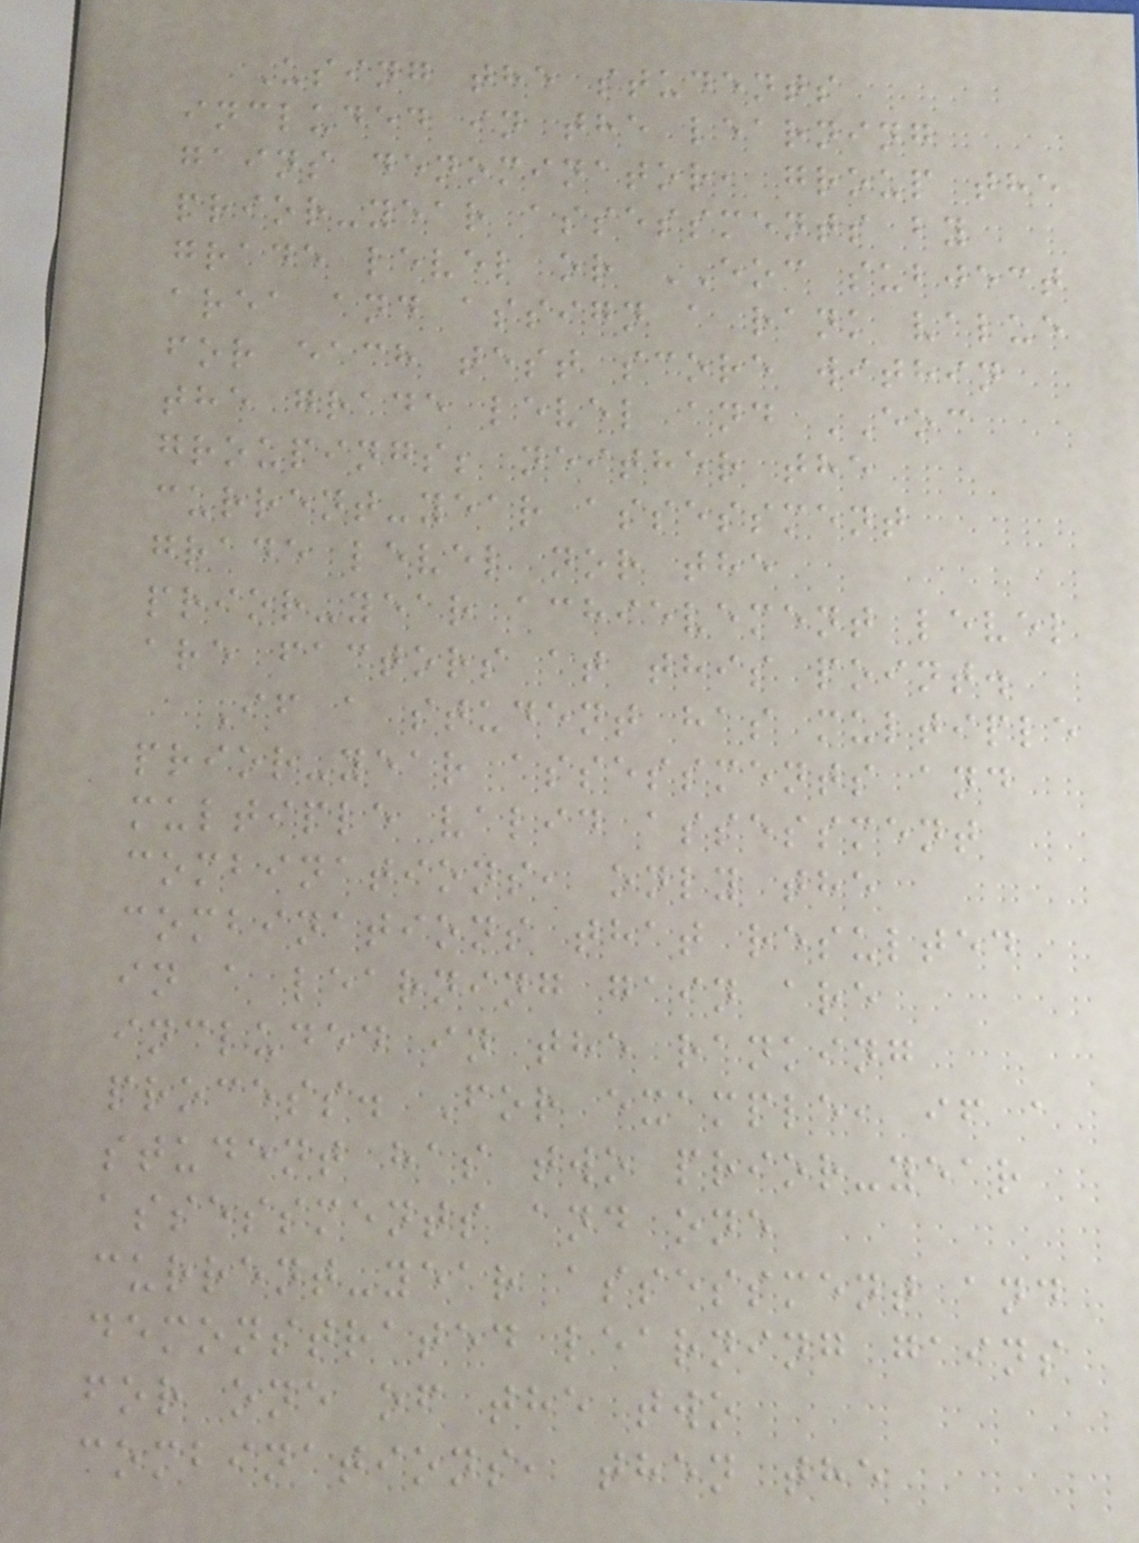Using the students
included in the learning
gains denominator, group the
prior-year assessments by
grade level or EOC subject
area and assign a rank value
for each test score within
the grade level and EOC
groupings; neither the
current-year assessment
grade level nor the
prior-year achievement level
are factors at this point.
If a student has multiple
prior-year assessments and
multiple valid assessment
combinations, only the
combinations that resulted
in a learning gain are
included in the ranking
process. For example, if a
student has two prior-year
assessments and one
current-year assessment and
demonstrated learning gains
for one of the two
combinations, then the
